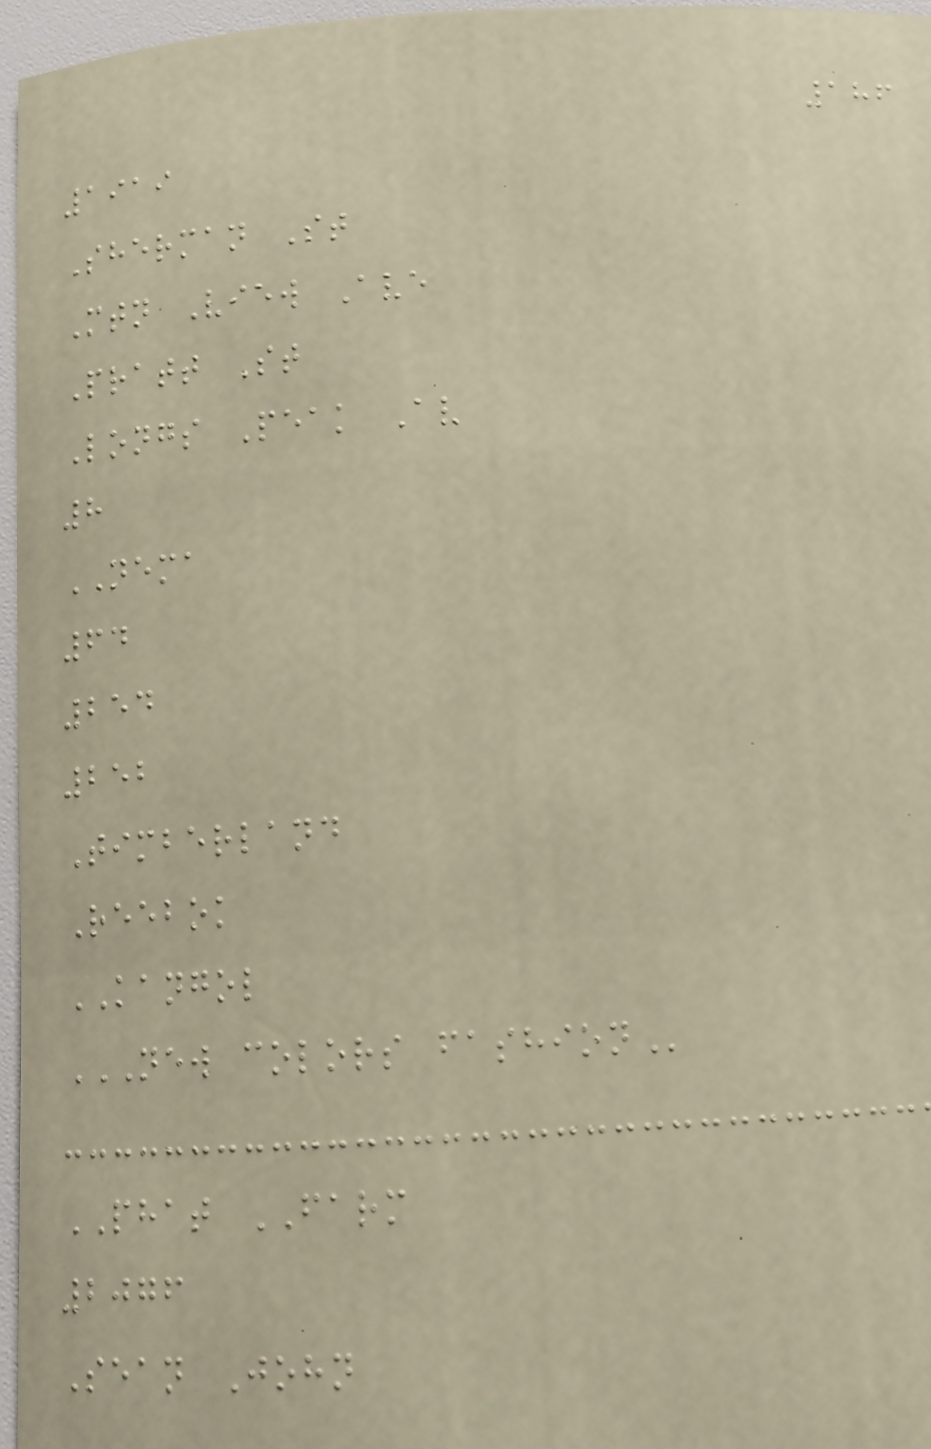186
1919
Sherman St
Mtn View Ave
Pratt St
Longs Peak Av
8
NEMA
64
254
252
Timberland
Reebok
KANGOL
NEW COLORS FASHION
PHAT FARM
2076
Sean John
